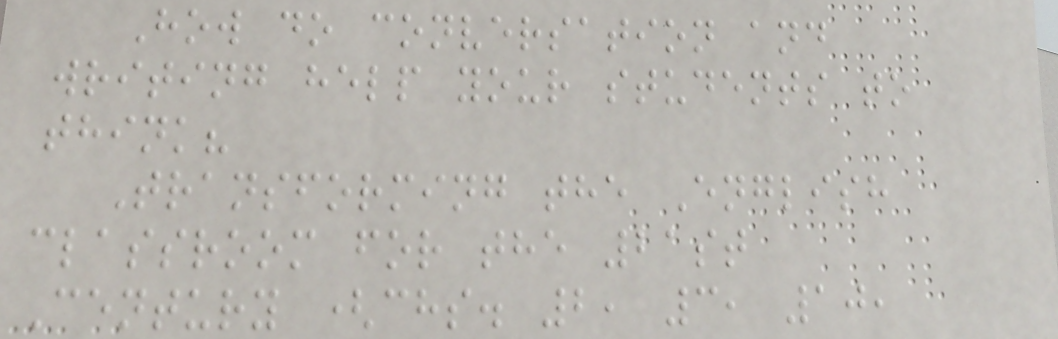How do conversation and
writing help your students to
think?
Transforming the English
classroom for the 21st
Century (chs. 2, 3, 10,
